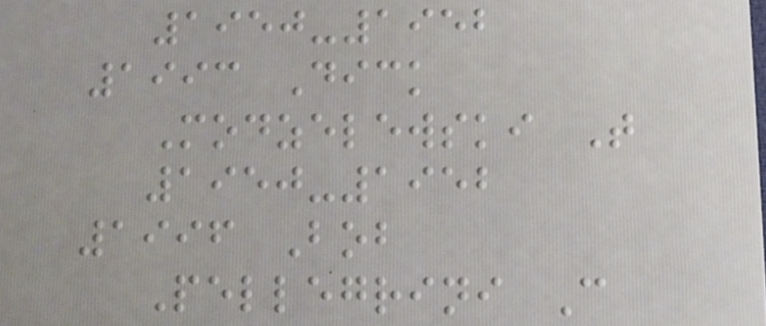1950-1952
1993 Dick
Modzelewski T
1950-1952
1996 Bob
Pellegrini C
